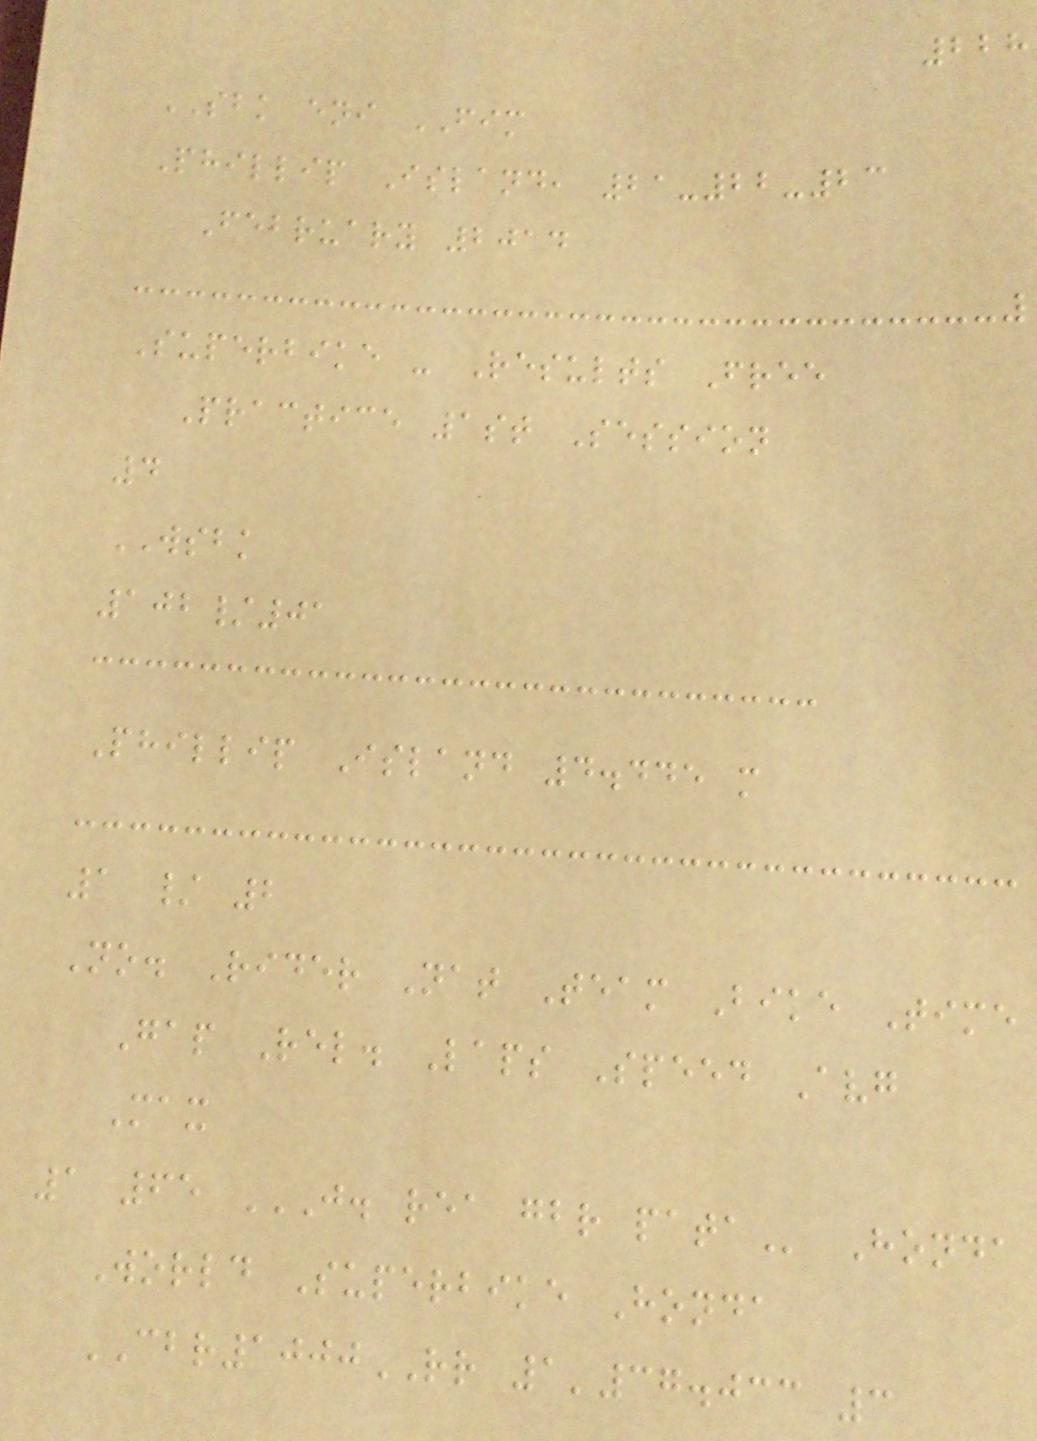228
SBK eni FIM
Phillip Island, 21-22-23
February 2014
Superbike - Results Free
Practice 1st Session
4
WSBK
102/01
Phillip Island 4.445 m
1 / 2
No. Rider Nat Team Bike Time
Gap Rel. Laps Speed Avg
Max
1 65 J. REA GBR PATA Honda
World Superbike Honda
CBR1000RR 1'37.033 3
